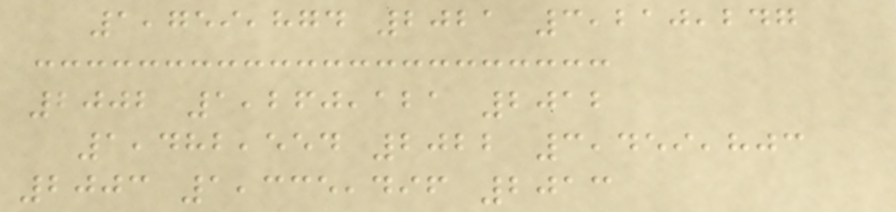1,759,874 2021 3,210,247
2002 1,260,121 2012
1,482,554 2022 3,459,803
2003 1,335,496 2013
